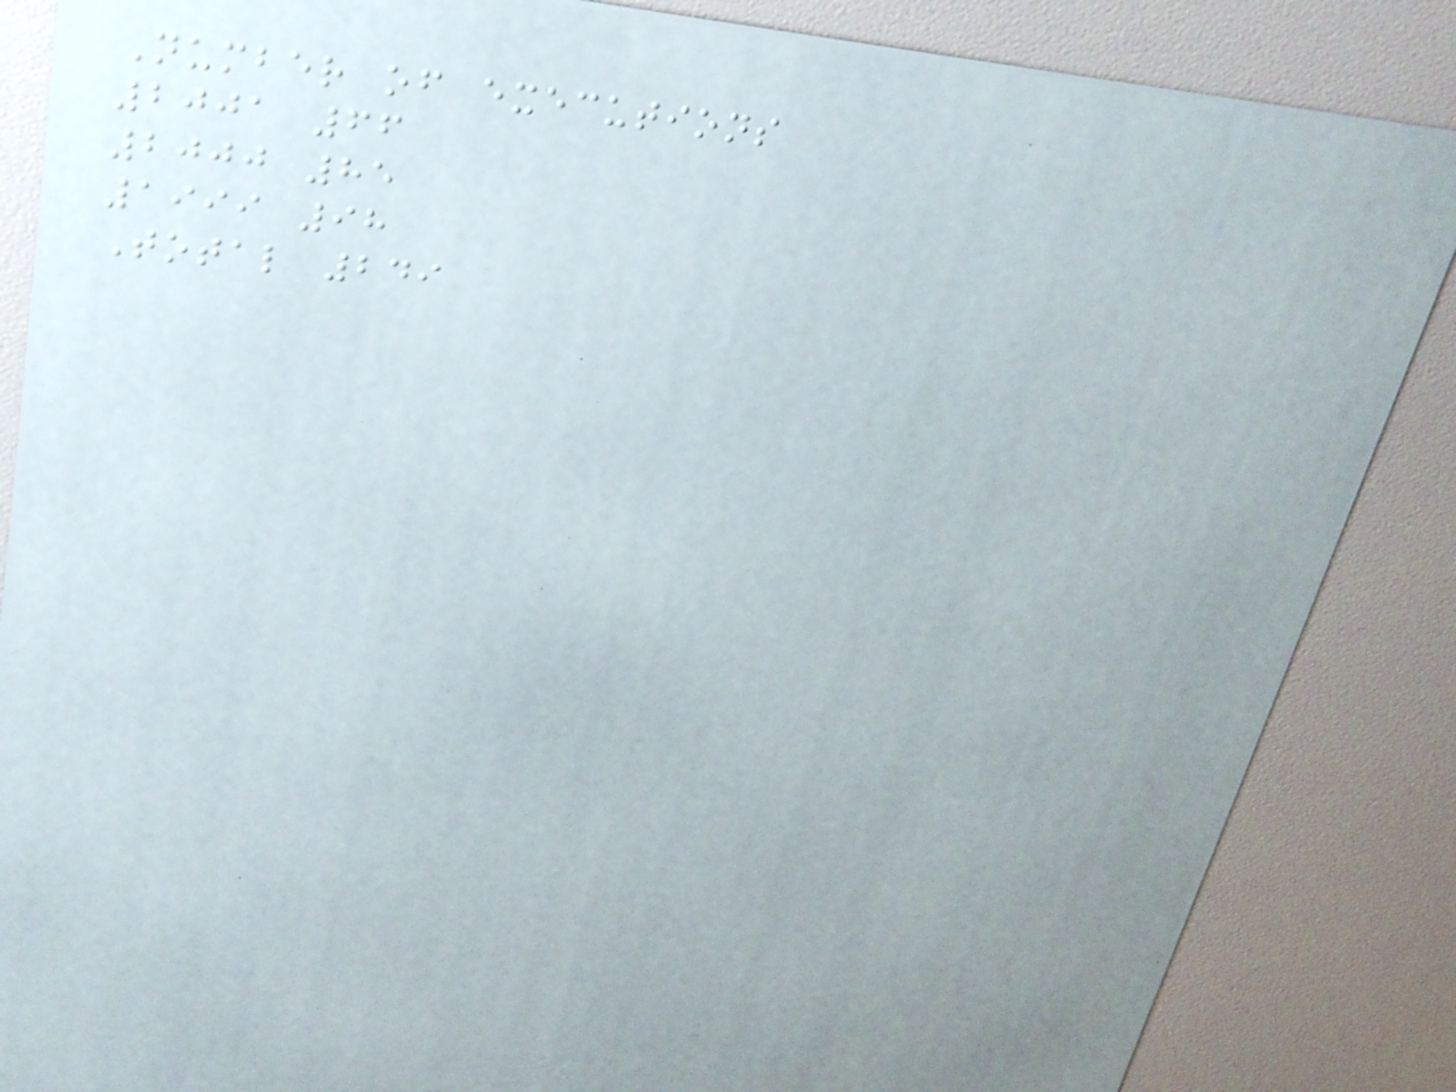Number of executions
2001 66
2000 85
1999 98
Total 249
